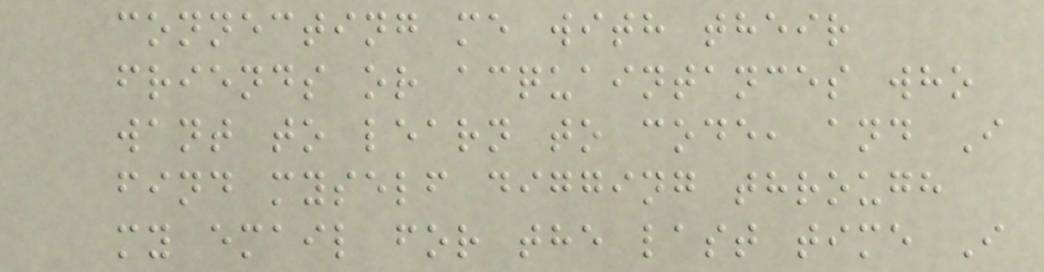connecting me with their
friends or acquaintances who
want to learn to code, and I
find myself digging through
my email for the last time I
